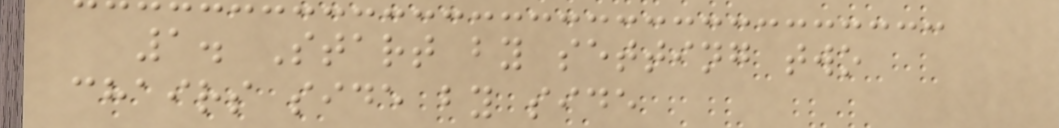1. Start by setting two
chairs side by side
